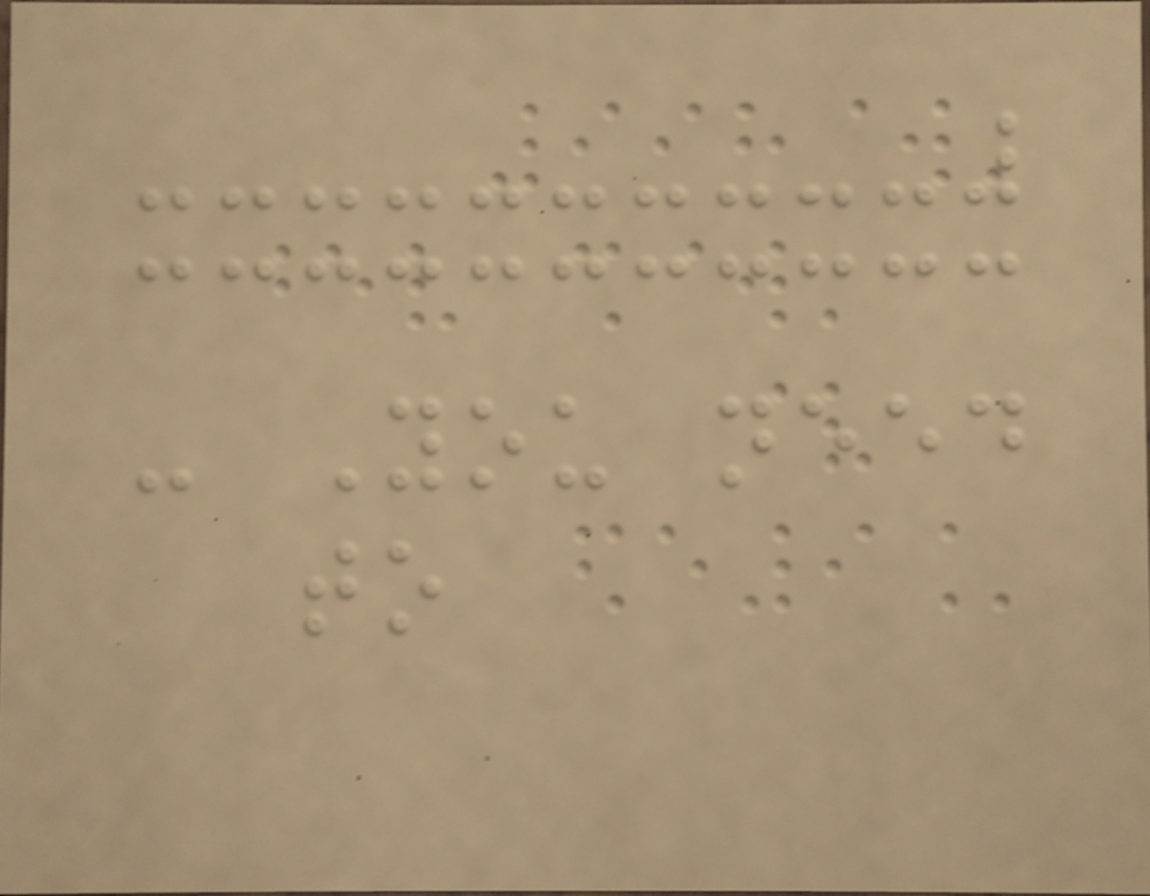- You need
to
